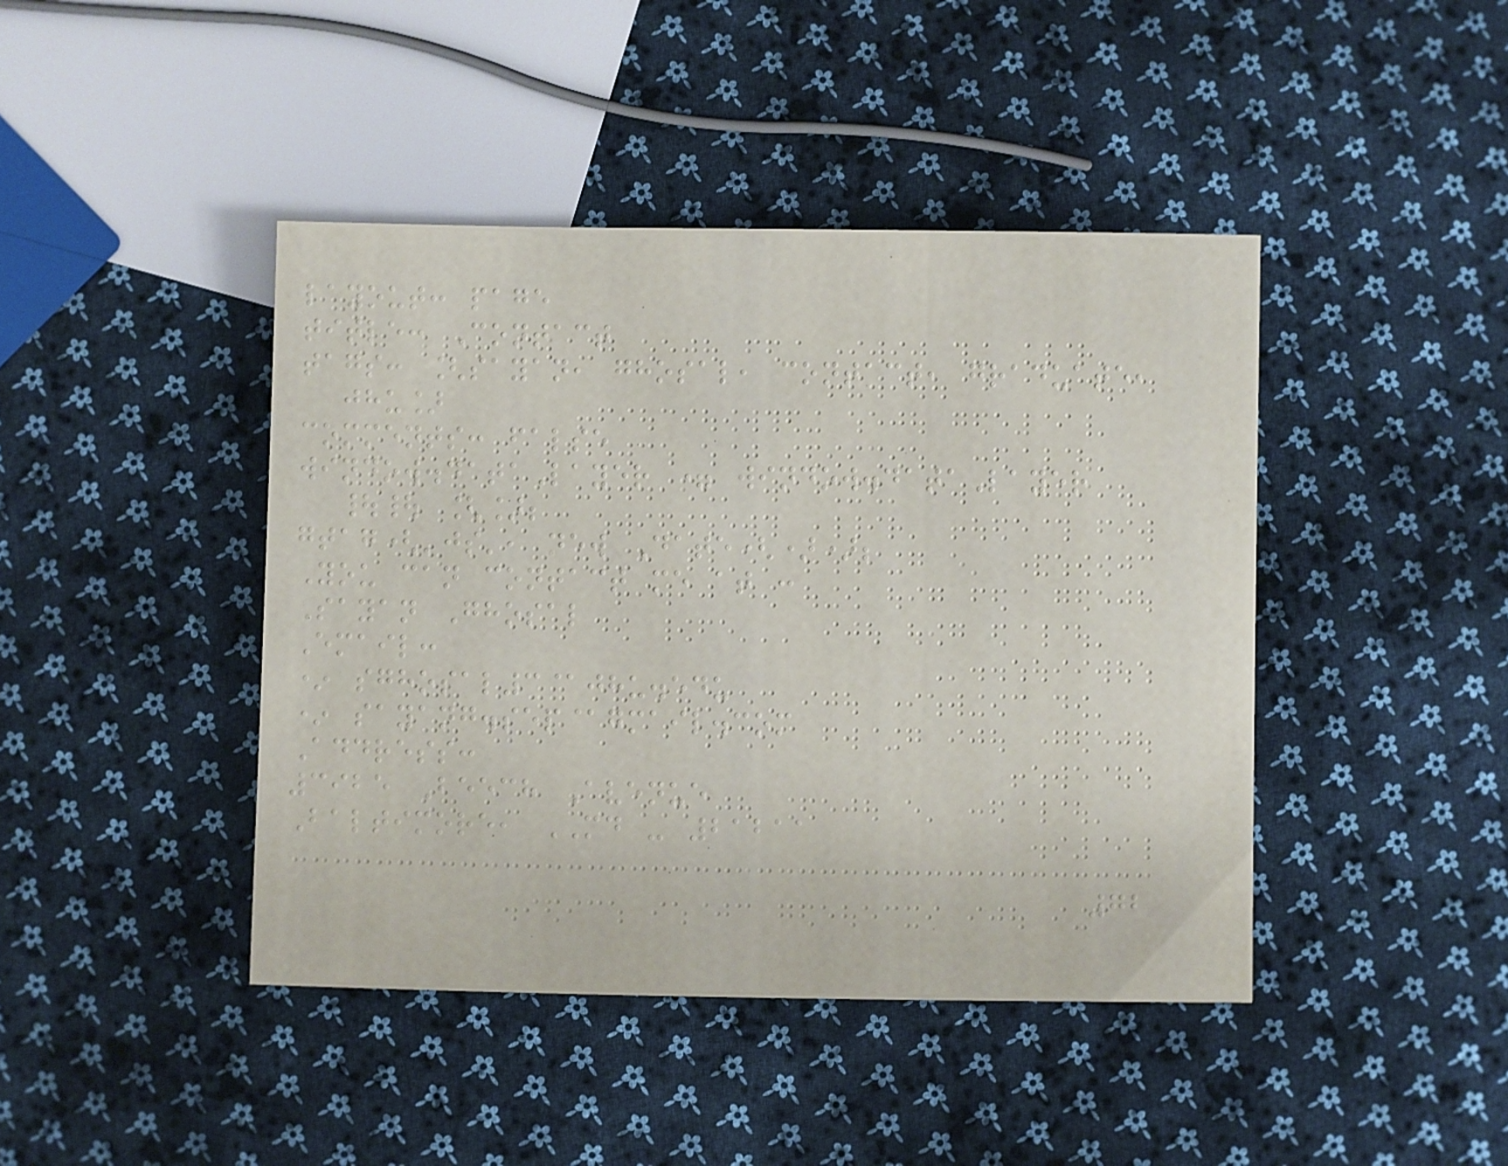layout: page
title: Contact
tags: [sayan, ghosal, contact, graduate,
jhu]
comments: false
window.dataLayer = window.dataLayer
|| [];
gtag('js', new Date());
You can contact me at :
Sayan Ghosal
Email:
* sghosal3@jhu.edu
* sayang.sep@gmail.com
Address:
3925 Beech Avenue
Baltimore, MD - 21211
72
